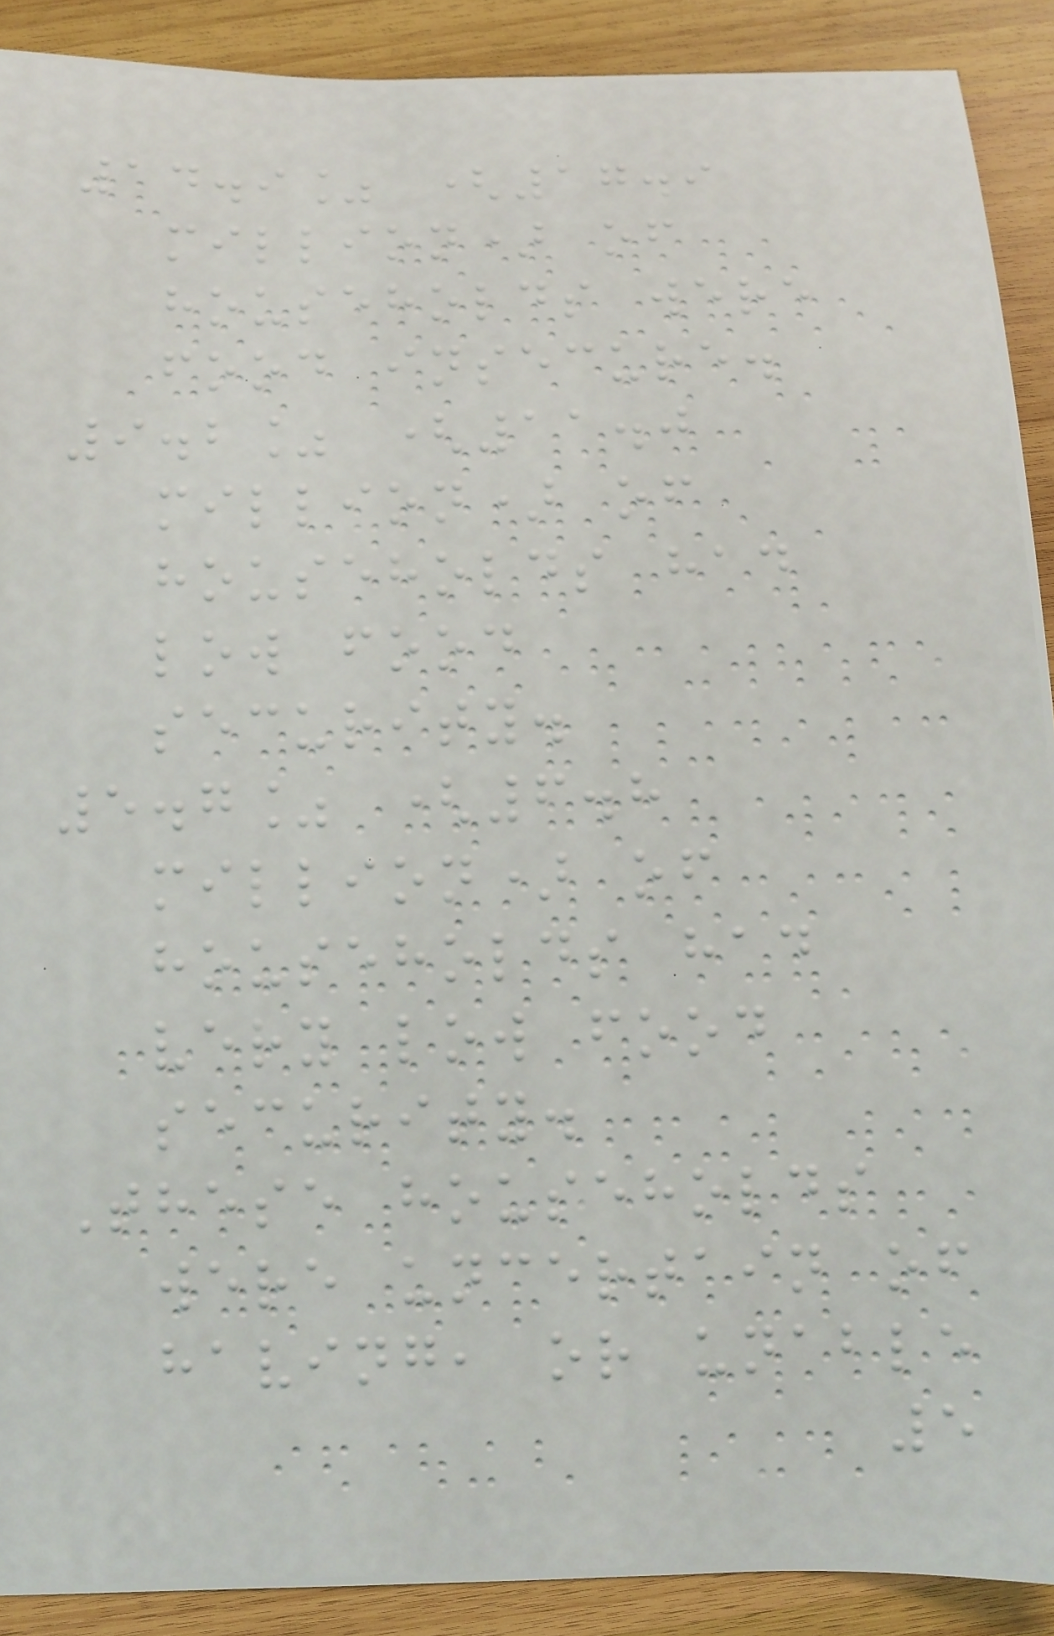14.9% (17.9
million) of
households were
food insecure.
9.2% (11.0
million) of
households had
low food
security.
5.7% (6.8
million) of
households had
very low food
security.
These households
were uncertain of
having, or unable
5
